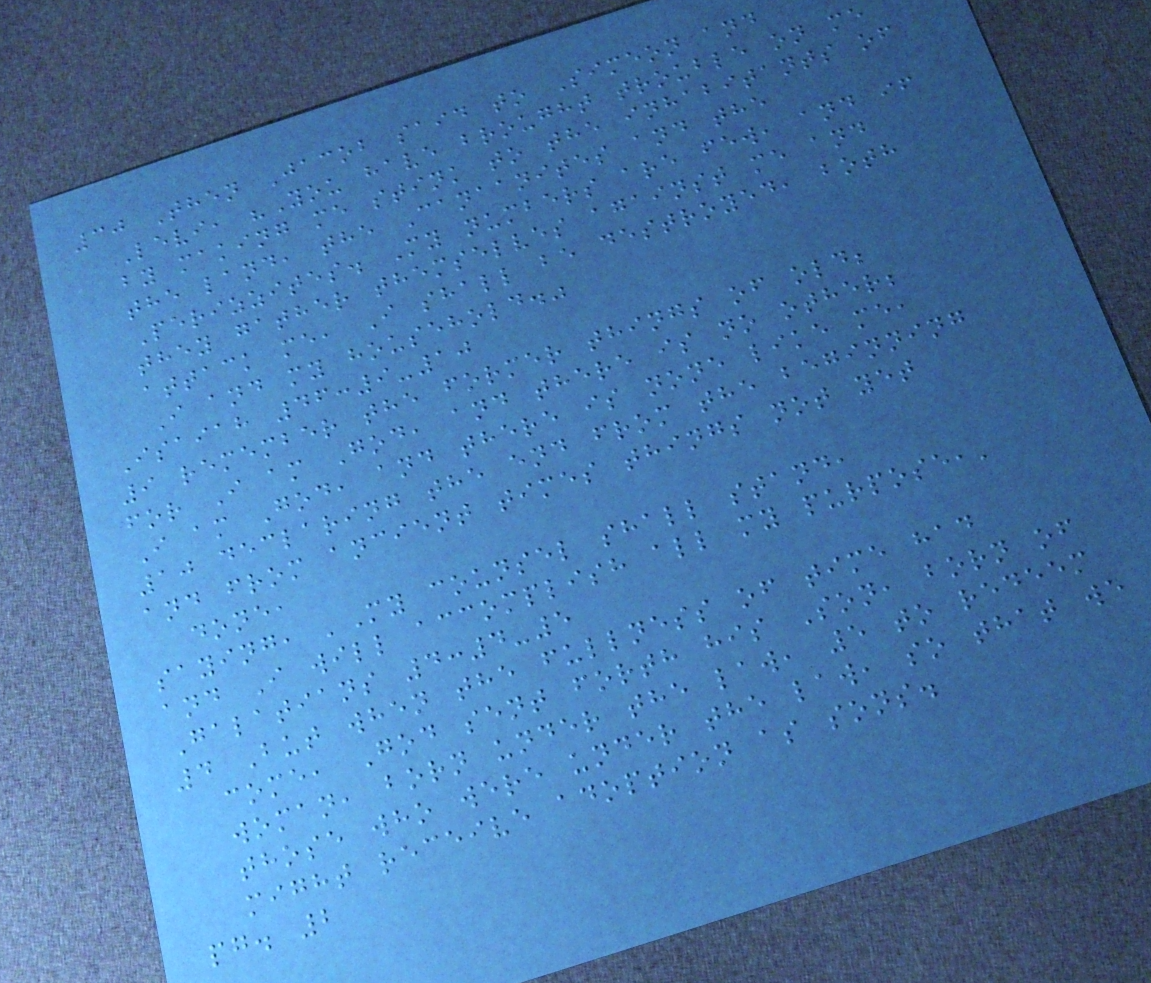30 Then Jacob said to Simeon and
Levi, "You have brought trouble on me
by making me stink to the inhabitants of
the land, the Canaanites and the
Perizzites. My numbers are few, and if
they gather themselves against me and
attack me, I shall be destroyed, both
I and my household."
Isaiah 46:9-10
9 remember the former things of old;
for I am God, and there is no other;
I am God, and there is none like me,
10 declaring the end from the beginning
and from ancient times things not yet
done,
saying, 'My counsel shall stand,
and I will accomplish all my purpose,'
Galatians 4:4-5
4 But when the fullness of time had
come, God sent forth his Son, born of
woman, born under the law, 5 to redeem
those who were under the law, so that we
might receive adoption as sons.
pg. 2
